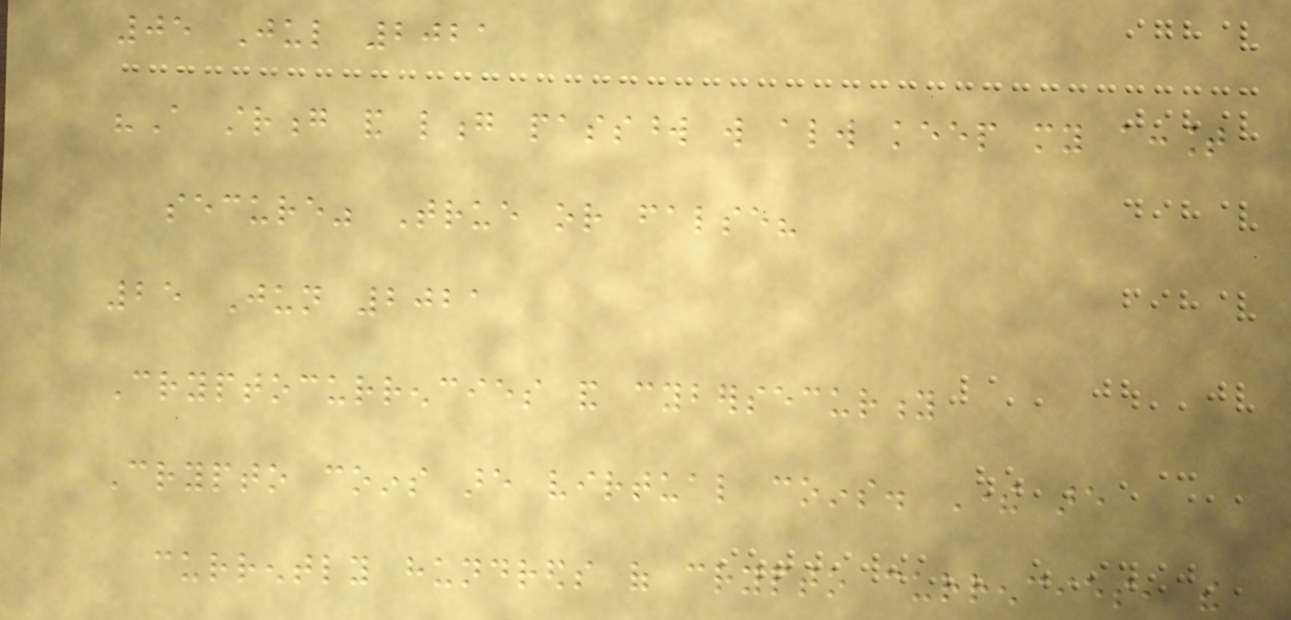05 Jul 2021
"A strong and long password will always keep my account
secure" True or false?
25 Jun 2021
Cryptocurrencies and cybersecurity
Crypto coins are virtual coins. There are
currently hundreds of crypto currencies, the
